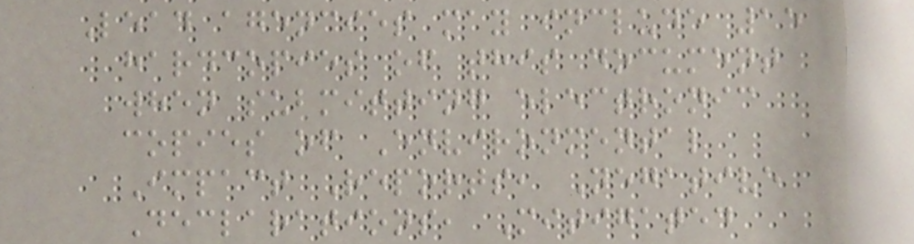Lead agencies may include 15
hardcopies of this document
when submitting electronic
copies of Environmental
Impact Reports, Negative
Declarations, Mitigated
